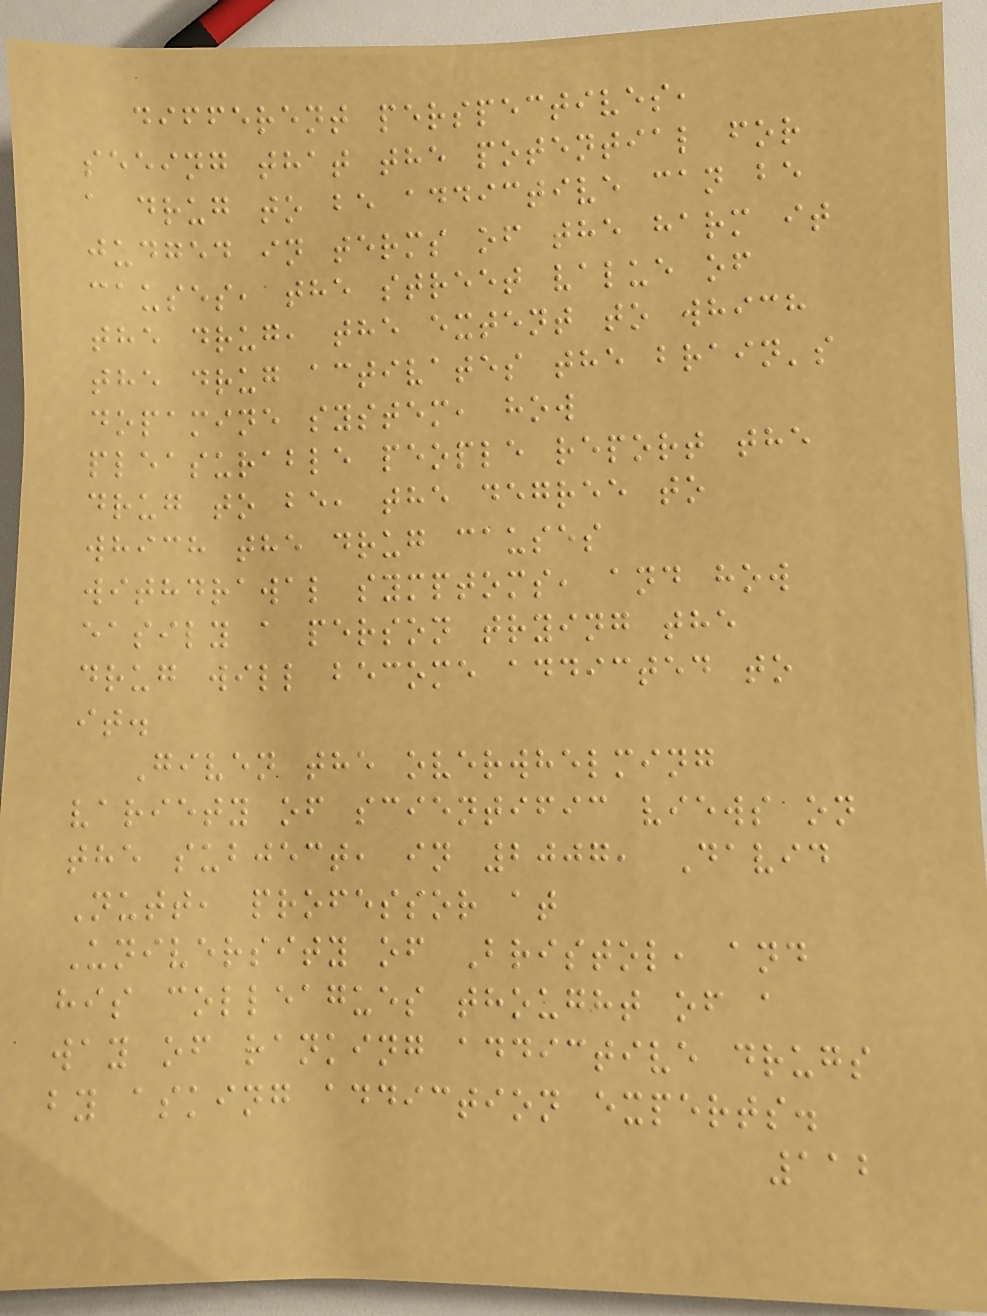different perspectives,
seeing that the potential for
a drug to be addictive can be
judged in terms of the harm it
causes, the street value of
the drug, the extent to which
the drug activates the brain's
dopamine system, how
pleasurable people report the
drug to be, the degree to
which the drug causes
withdrawal symptoms, and how
easily a person trying the
drug will become addicted to
it.
Given the overwhelming
variety of scientific views on
the subject, in 2007, David
Nutt, professor at
University of Bristol, and
his colleagues thought of a
way of ranking addictive drugs
by asking addiction experts.
112
